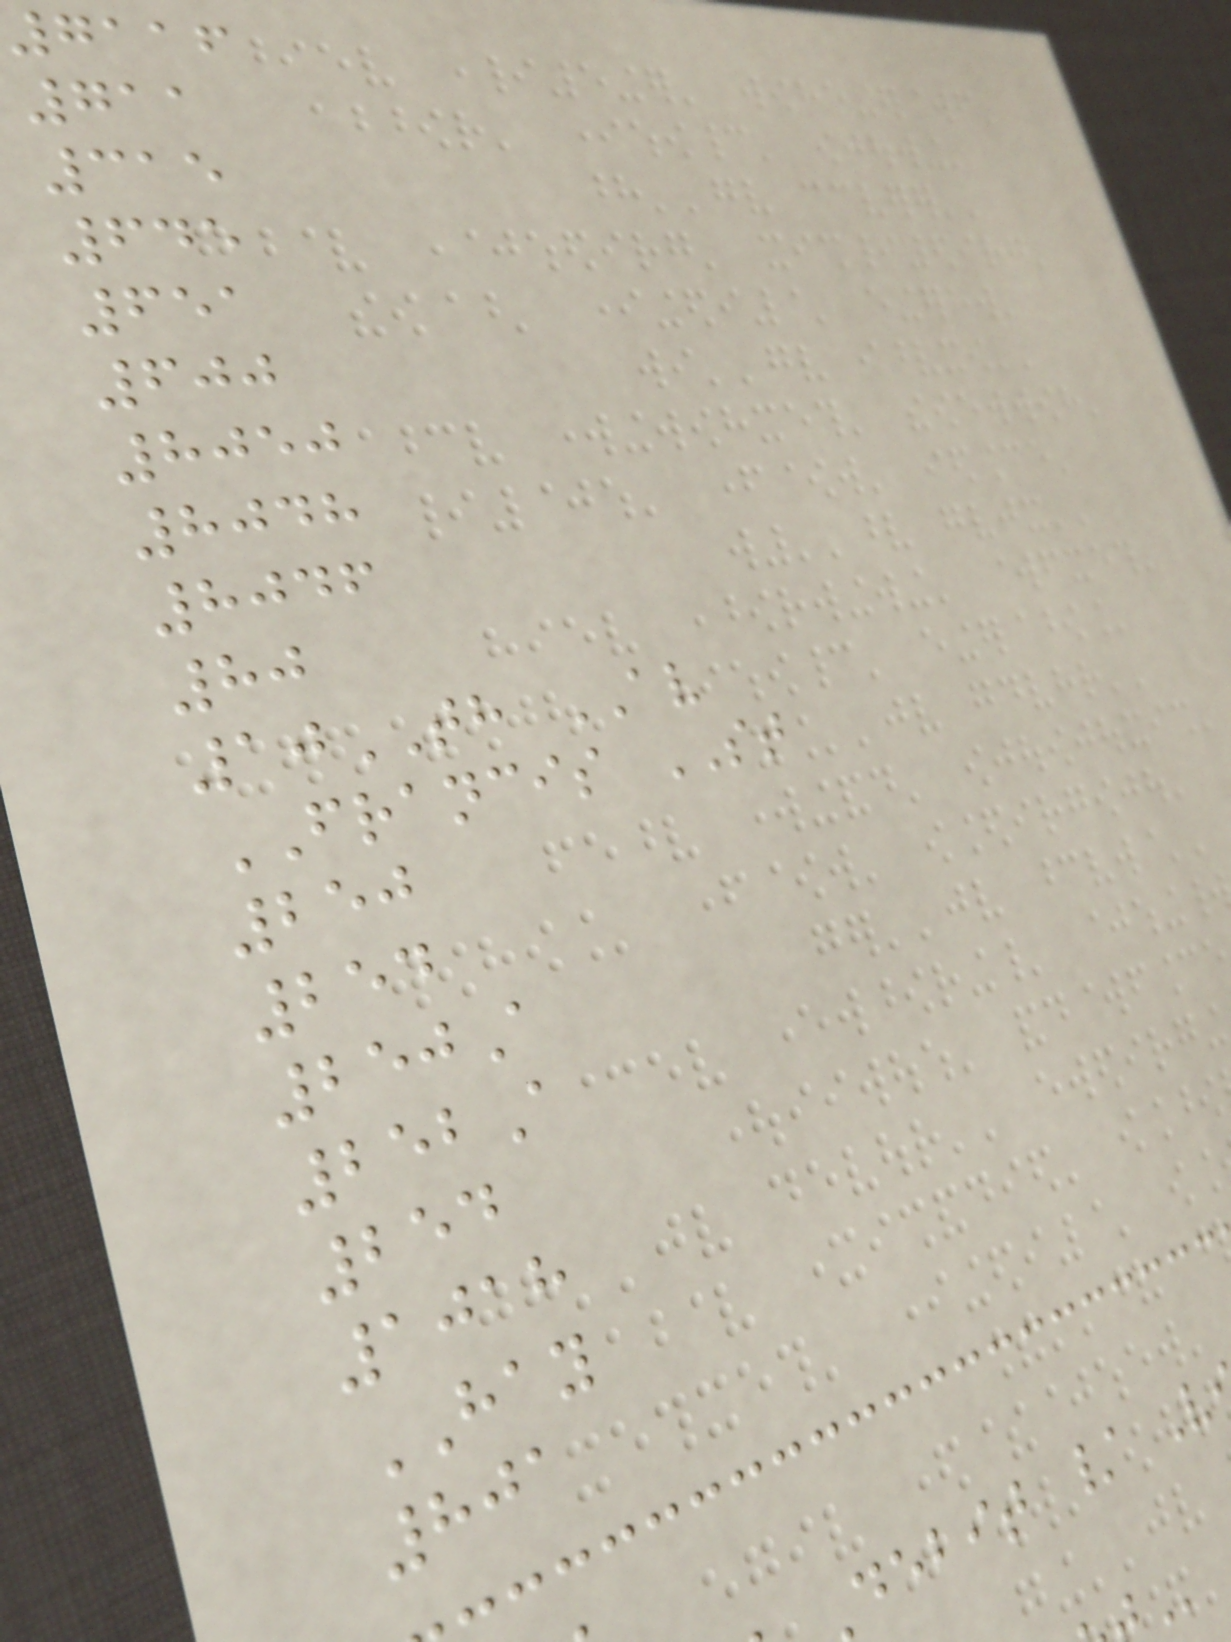7116
711
315
645
651
600
8050
8048
8046
80
10TH AV
FRANCIS ST
250
254
250A
252A
254
1018
HAY
801
debit / V
